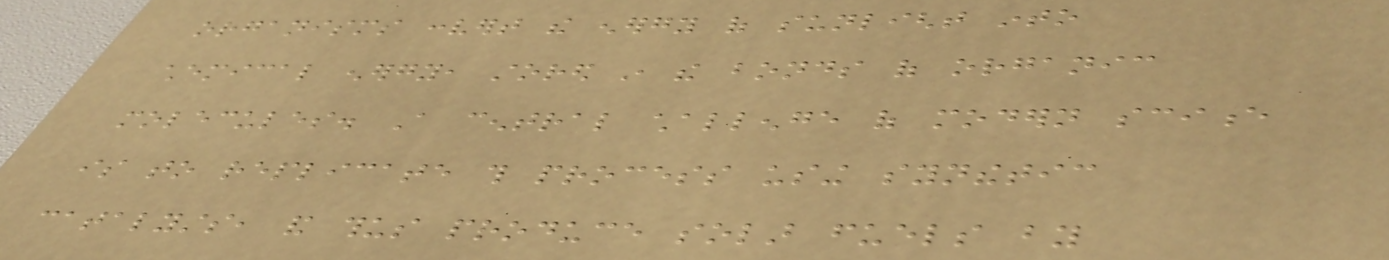organisms convert the energy of sunlight into
chemical energy, stored in the bonds of organic
molecules. A central challenge of modern science
is to replicate this process using synthetic
catalysts, and thus produce solar fuels by
